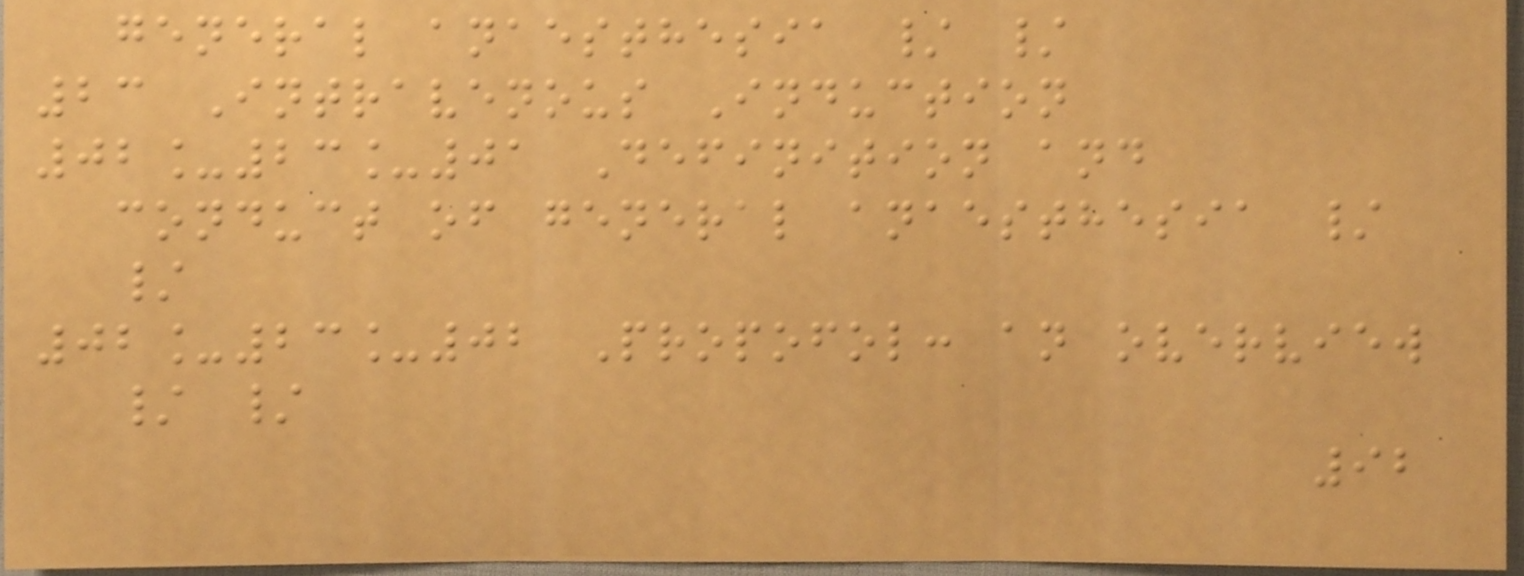general anaesthesia / /
23 Intravenous Induction
02_23_01 Definition and
conduct of general anaesthesia /
/
02_23_02 Propofol: an overview
/ /
92
